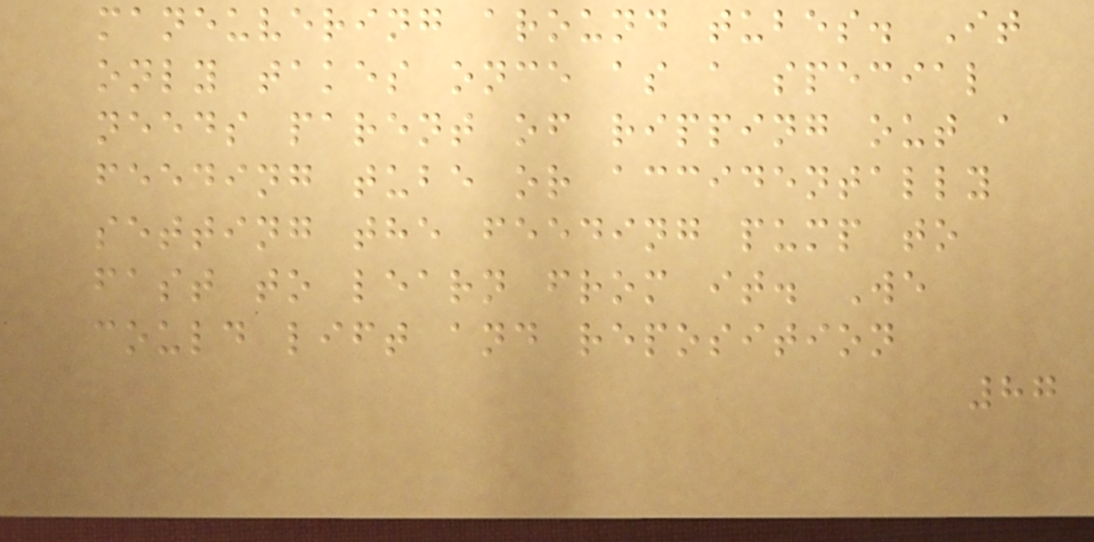maneuvering around tubes. It
only takes once as a special
needs parent of ripping out a
feeding tube or accidentally
setting the feeding pump to
fast to learn from it. We
could lift and reposition
87
